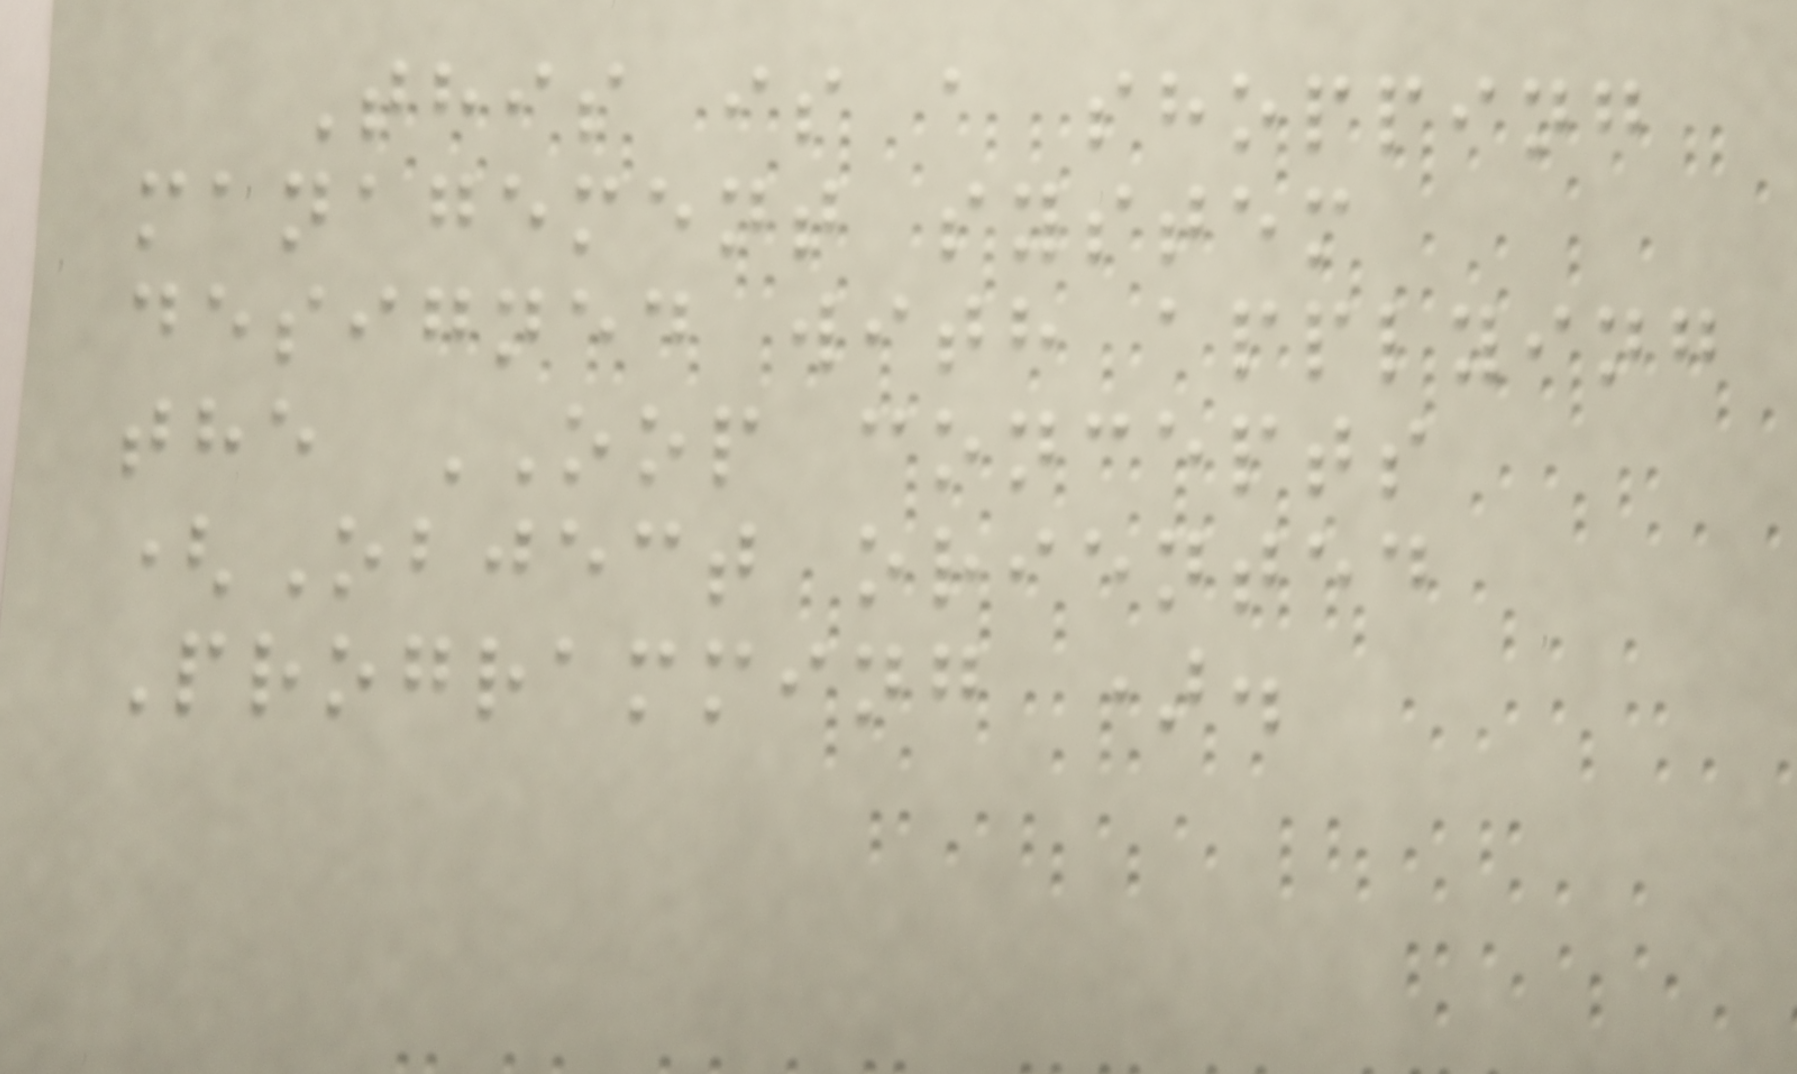This is a shopping
management system
designed with applying
the OOP concepts
(Object oriented
Programming ).
